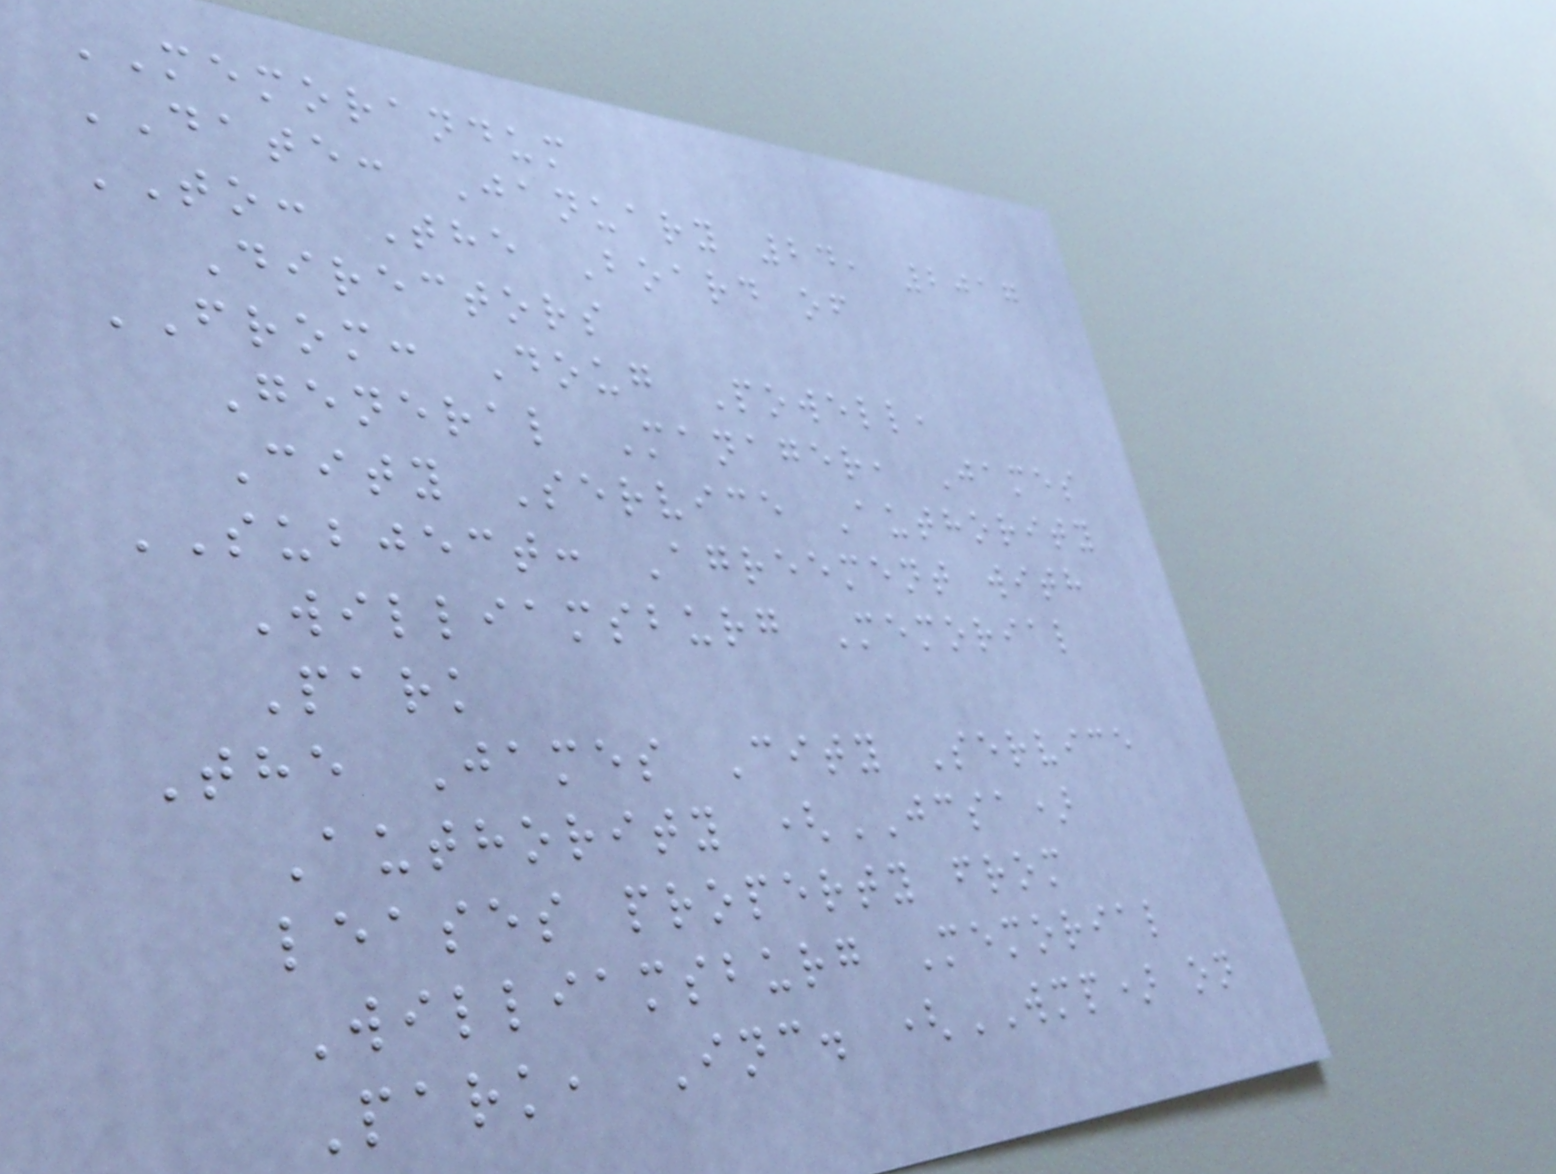MEMORANDUM
DATE: January 24, 2017
TO: The Board of
Directors
FROM: Doug Powell,
General Manager, James
City Service Authority
SUBJECT: Agreement with
Williamsburg Memorial
Park
The James City Service
Authority (JCSA)
leases property from
Williamsburg Memorial
Park, Inc. (WMP) on
